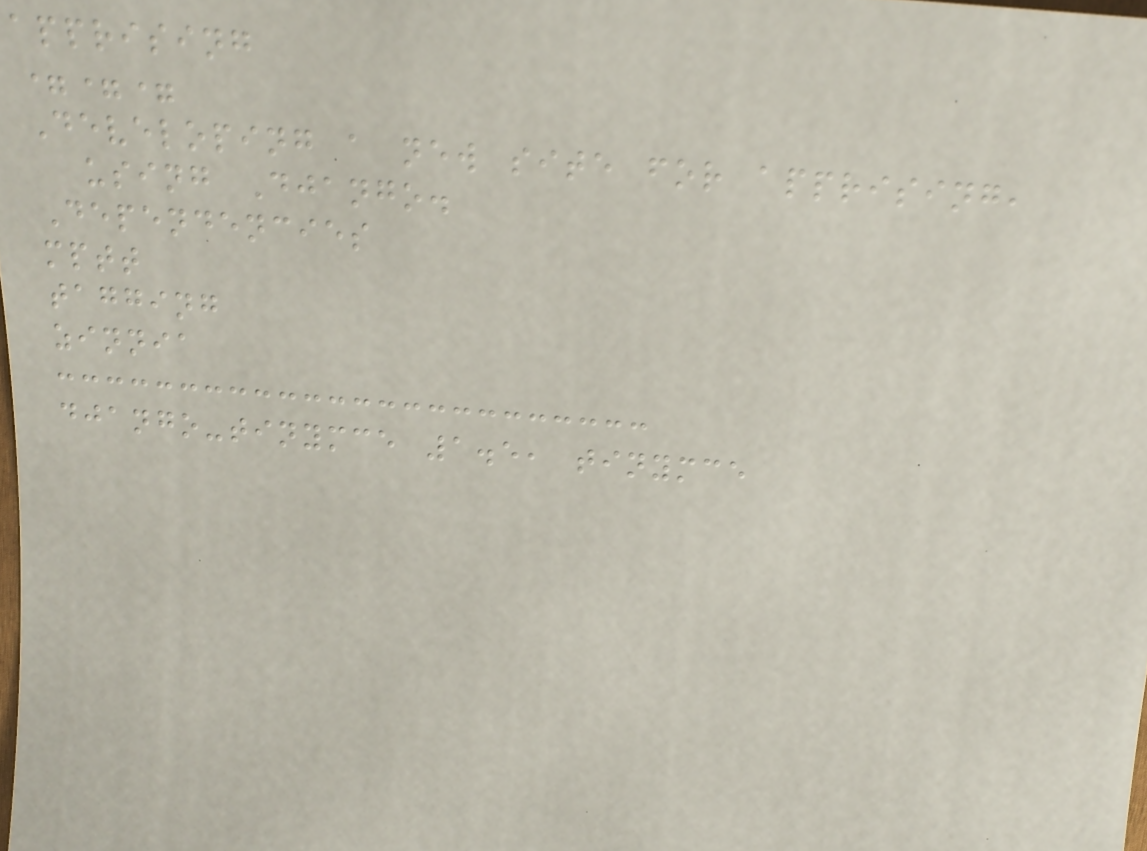apprising
===
Developing a new site for apprising,
using Django.
Dependencies
mptt
tagging
zinnia
django-tinymce 1.5, tinymce
